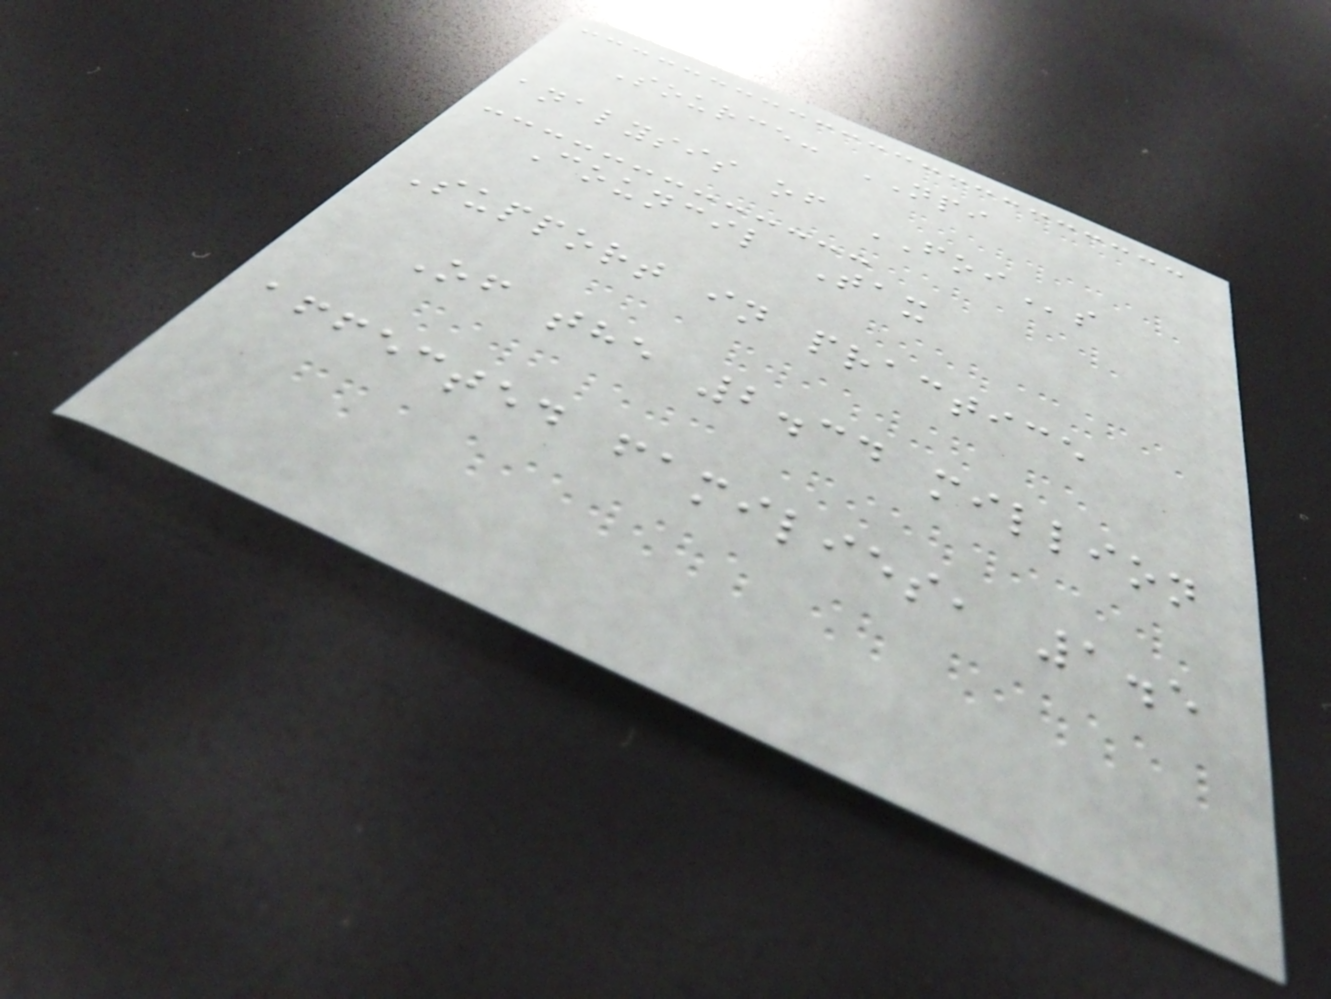Source: NPI
analysis of FOIs
Council Tax
Support in practice
Of the 2.34 million
affected families, 1.5
